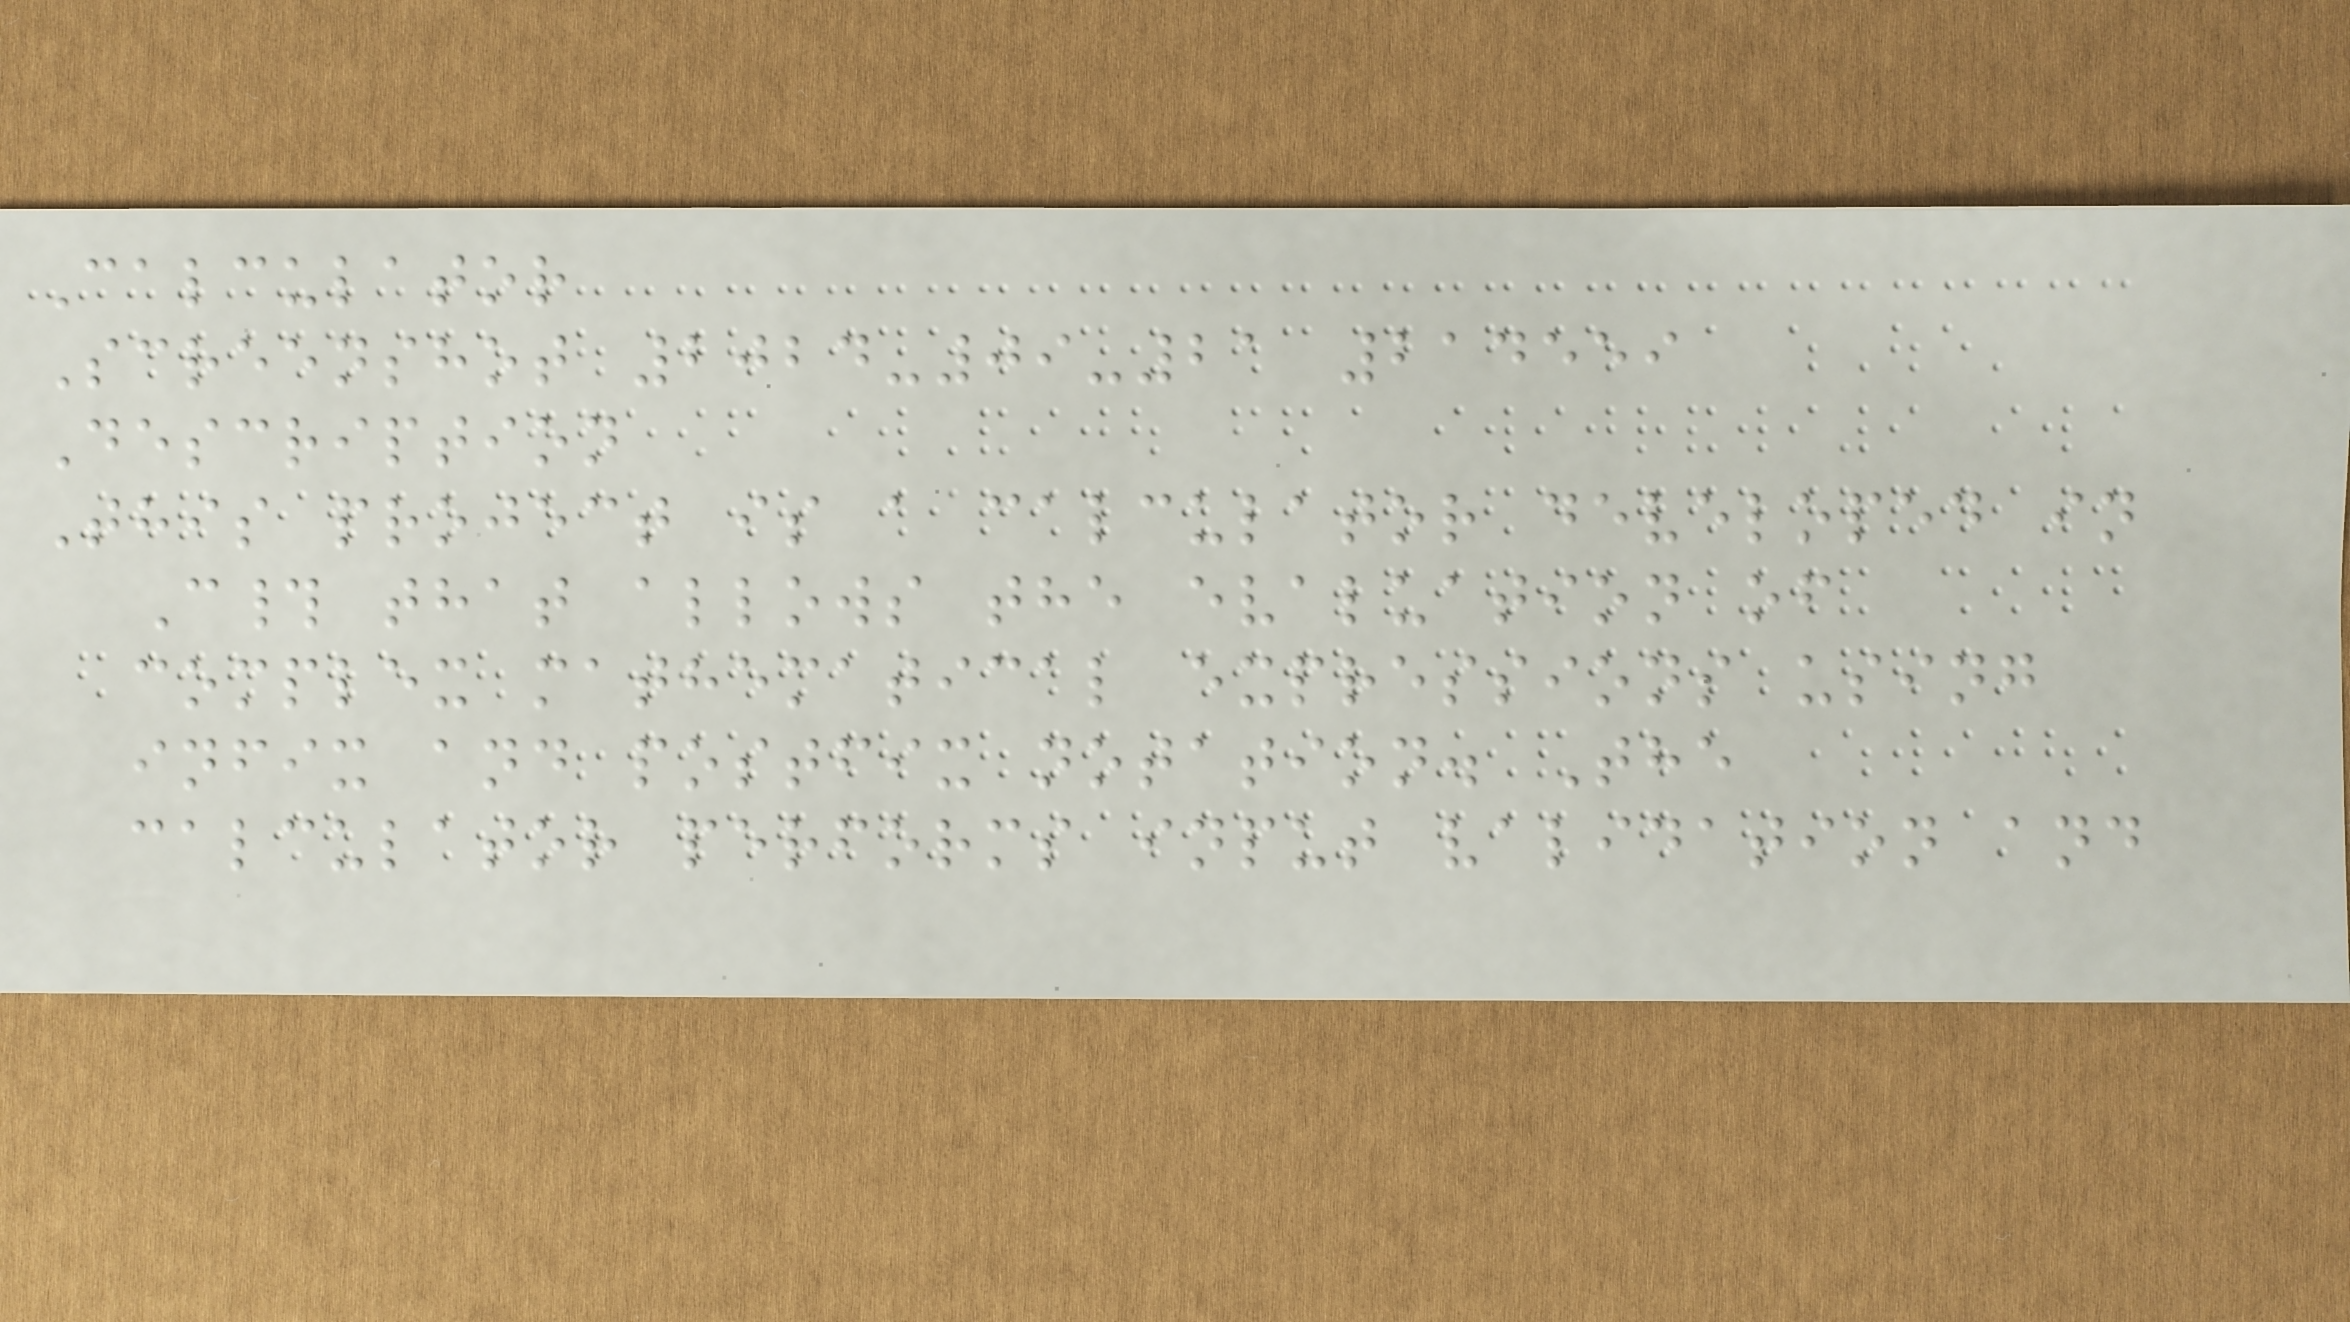Calculator
Screenshot 2024-09-21 214559
Description
This project is a calculator developed in
C# that allows the evaluation of
complex mathematical expressions using
infix and postfix notation. The
calculator performs input validation and
